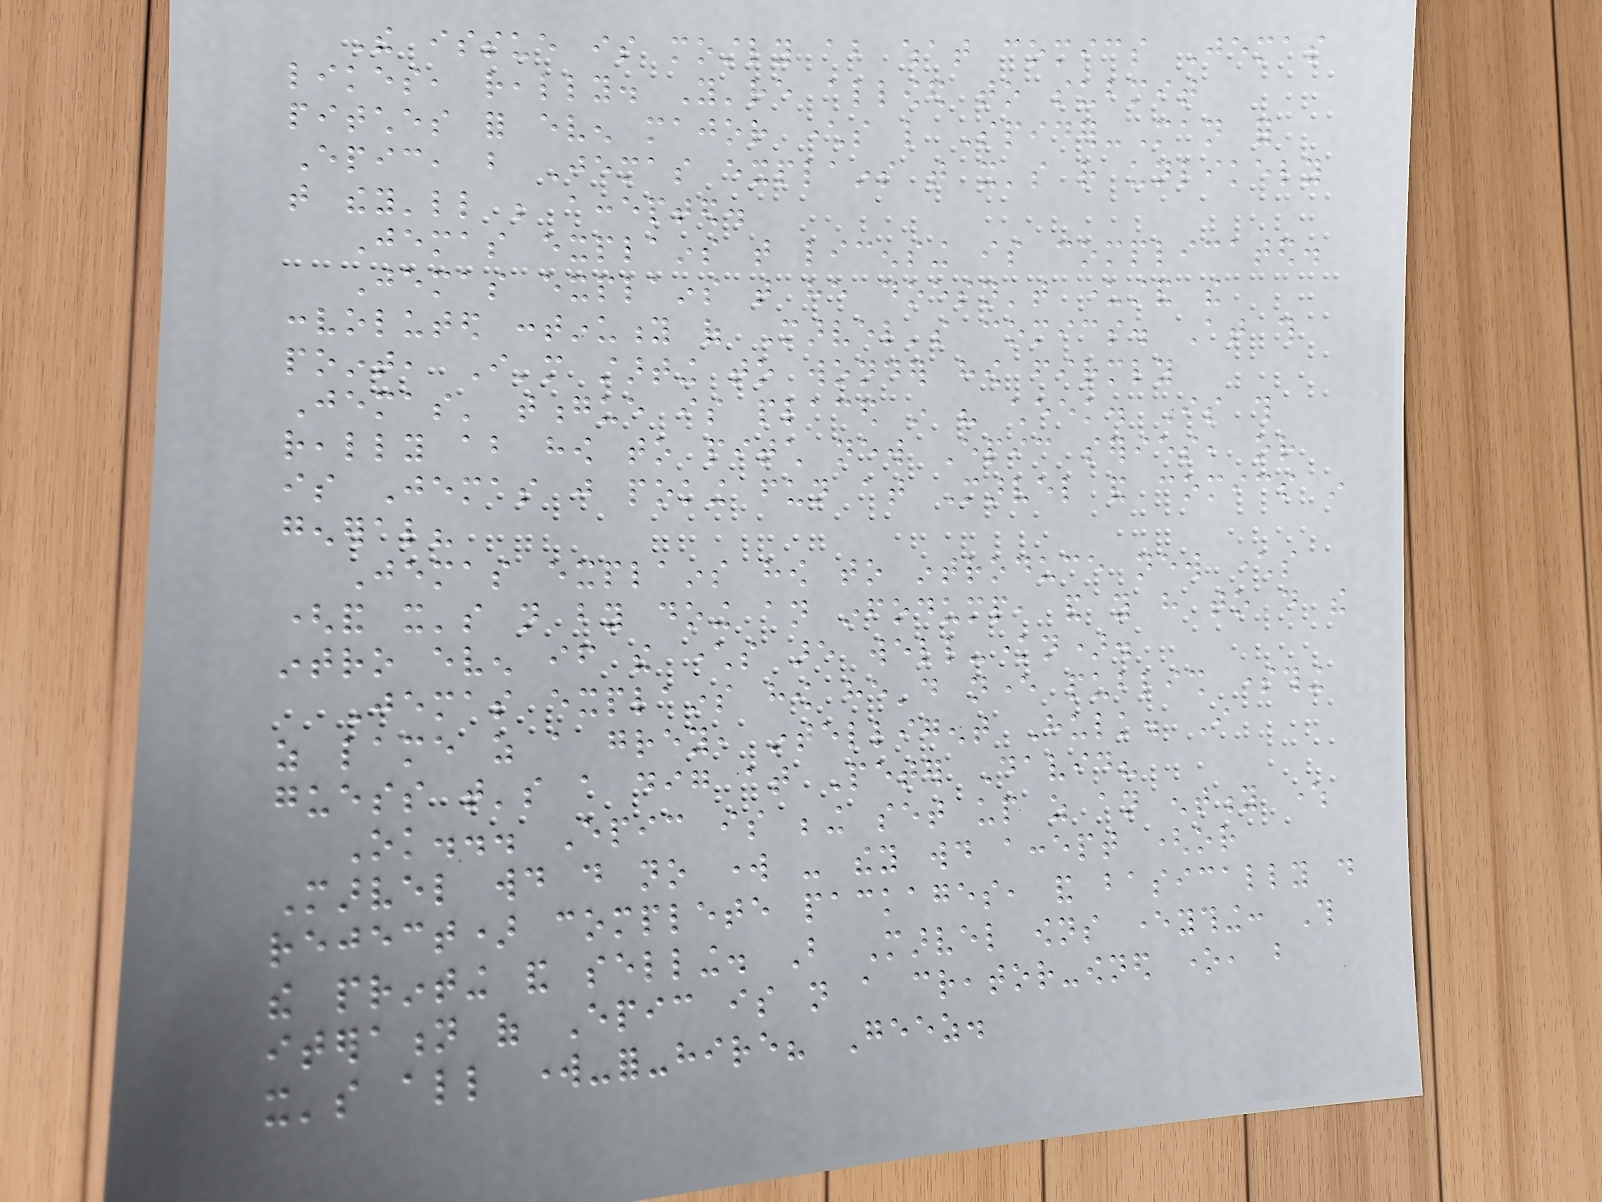The issue is mostly about what comics Jemas
likes, really. You're allowed to submit
pitches for even major characters like Spider-Man for
Epic, but Jemas explains that it's rather unlikely
that they'll be accepted.
Jemas explains that licensing is complicated.
Jemas explains that he doesn't understand the
convoluted continuity of Marvel's comics. At this
point, I'm starting to wonder how firmly
Jemas' tongue is placed in his cheek. Is this
really about how to pitch new Epic series, or
is Jemas just poking fun at Marvel and comics in
general?
Jemas explains how to introduce new characters
(and it's not by doing an infodump, and you have to do the
intro even if the characters are well-known).
Jemas explains how he'd never publish something
as lame as a grey, intelligent Hulk. I
guess that's a dig at Peter David?
Ok... Epic is being set up as an entity where
Marvel would do no work - they would accept (or
reject) complete packages, and basically do
the printing and selling. But Marvel owns everything: This
iteration of Epic is not a creator-owned one, but
it's all work-for-hire? Geez.
